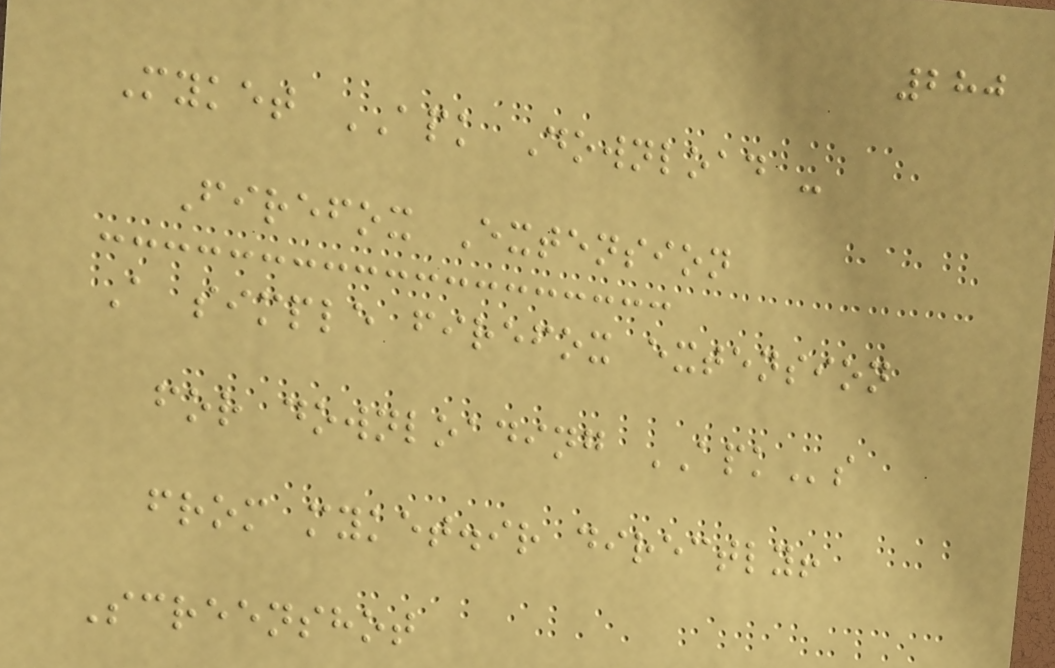280
Myket APK Download -
Firefox Extension
A simple firefox extension
for downloading APKs
from myket.ir directly!
Screenshot
